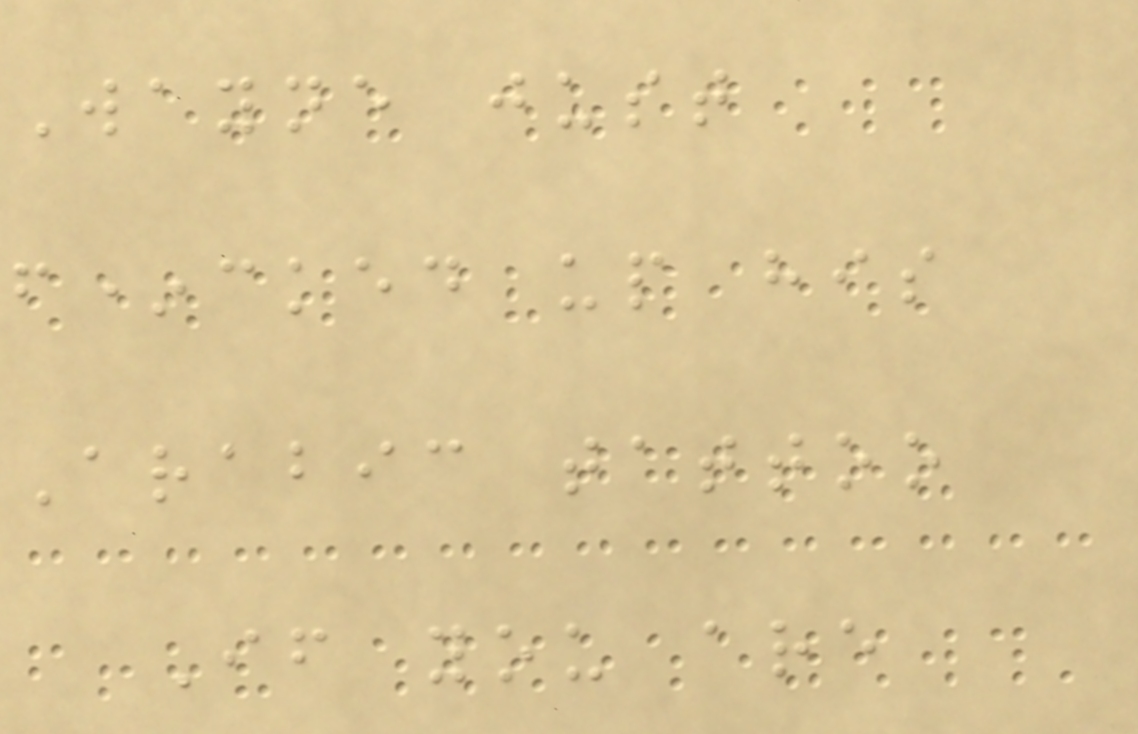Wayne just
f*cked up his
Arabic tattoo
If you are
